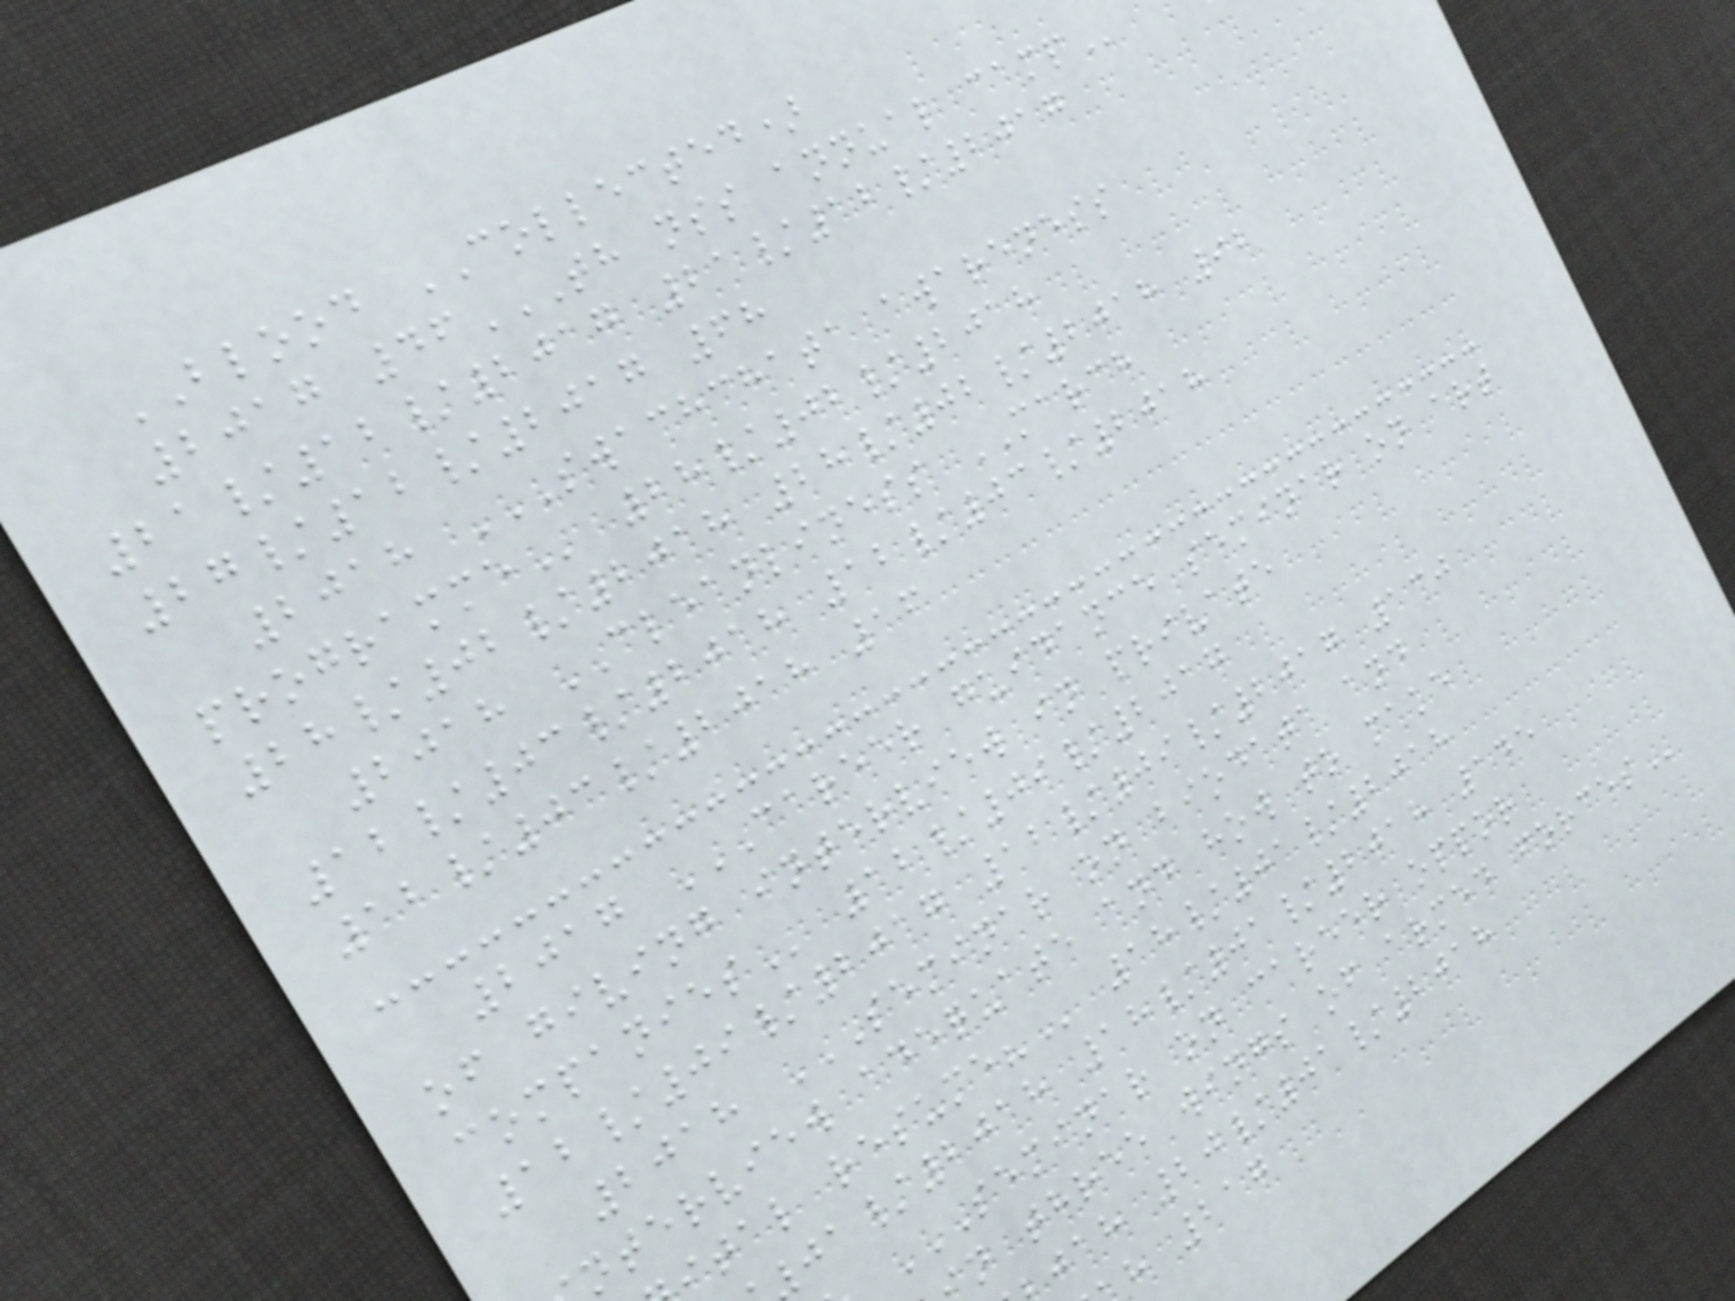BLOOD COLLECTED)
2017 46TH NSS ANNUAL CAMP
21/12/2017 21/12/2017
27/12/2017 68
2018 SWACHCHATA AWARENESS
28/02/2018
28/02/2018 28/02/2018 92
2018 CLEANLINESS MARCH
12/03/2018 12/03/2018
12/03/2018 16
2017 CAREER GUIDANCE SEMINAR ON ART
of giving interview in private
12/09/2017
12/09/2017 12/09/2017 130
2018 SEMINAR ON BIODATA AND
nterview adequate and how to make
/2018 18/01/2018 145
n three wings of armed
jah 20/01/2018
h 217
